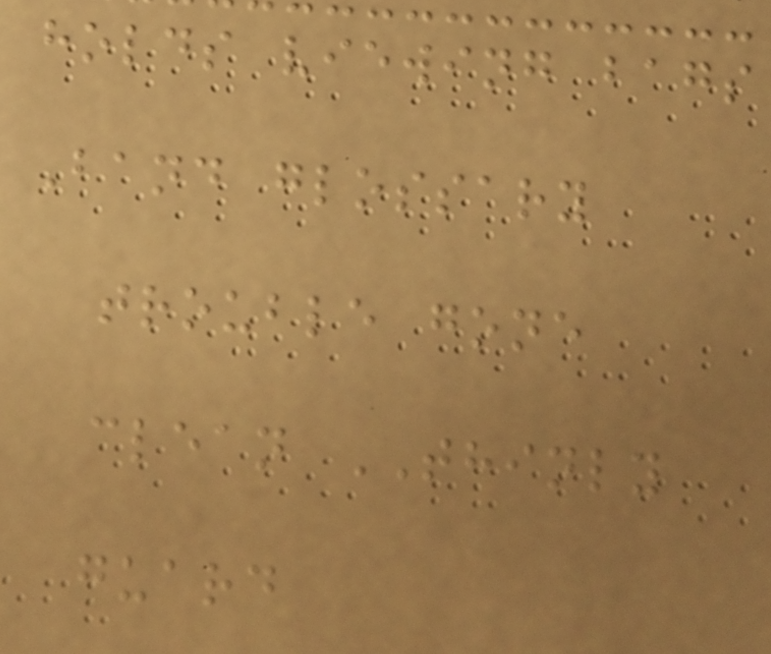holds viewing bags
Band glossary
trouble gone
clean THINLY
guard
